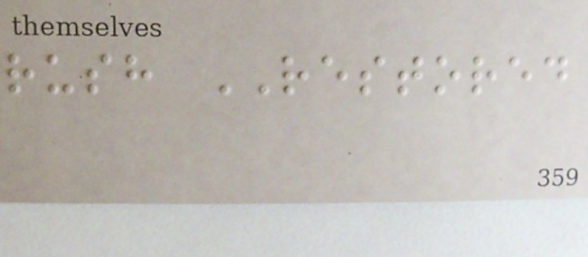rush RESTORED
